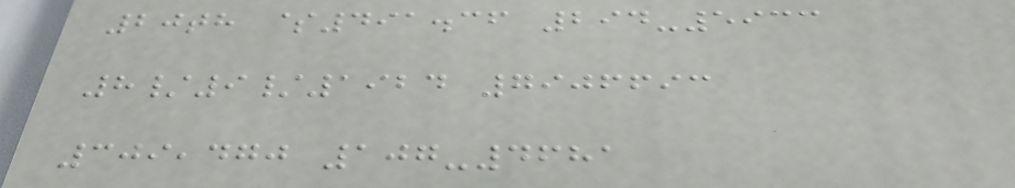20th $491.36 294-5933
8/9/1924 7906693
309,470 107-4681
